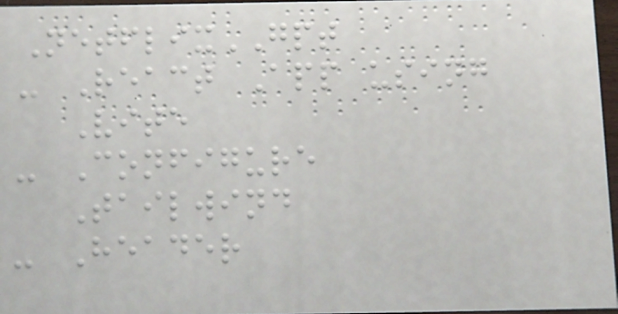NetflixGPT
- React App using
Vite
- Configure
Tailwind
- Header
